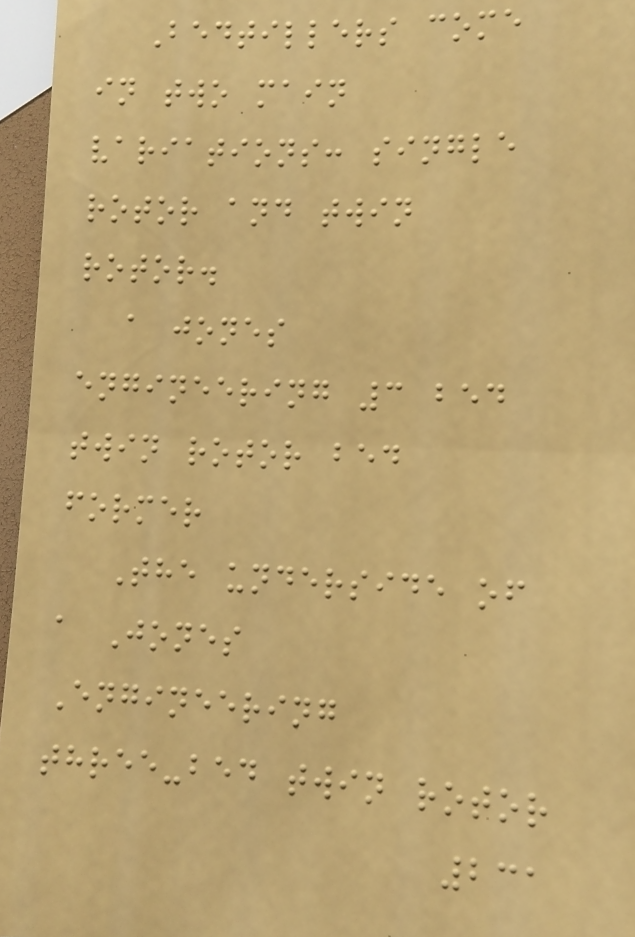Bedtillers come
in two main
variations: single
rotor and twin
rotor.
a jones
engineering 3 bed
twin rotor bed
former
The underside of
a Jones
Engineering
three-bed twin rotor
231
